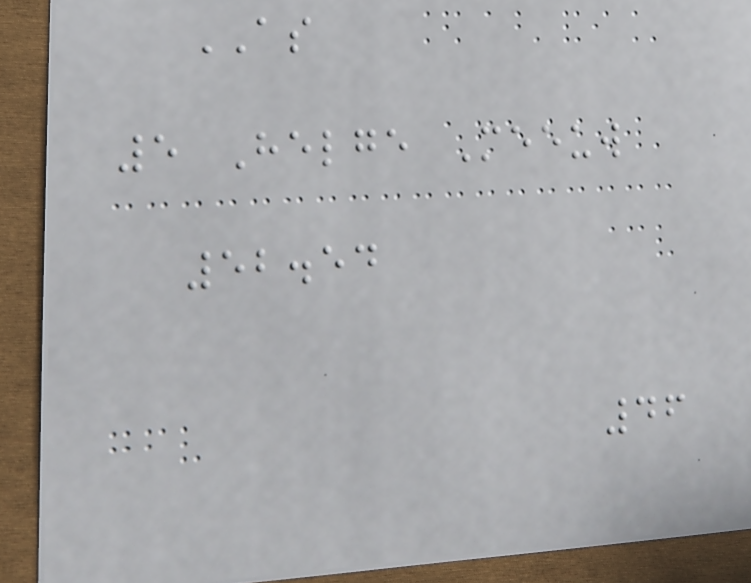AS
5 Helge Meeuw
52.54
46
